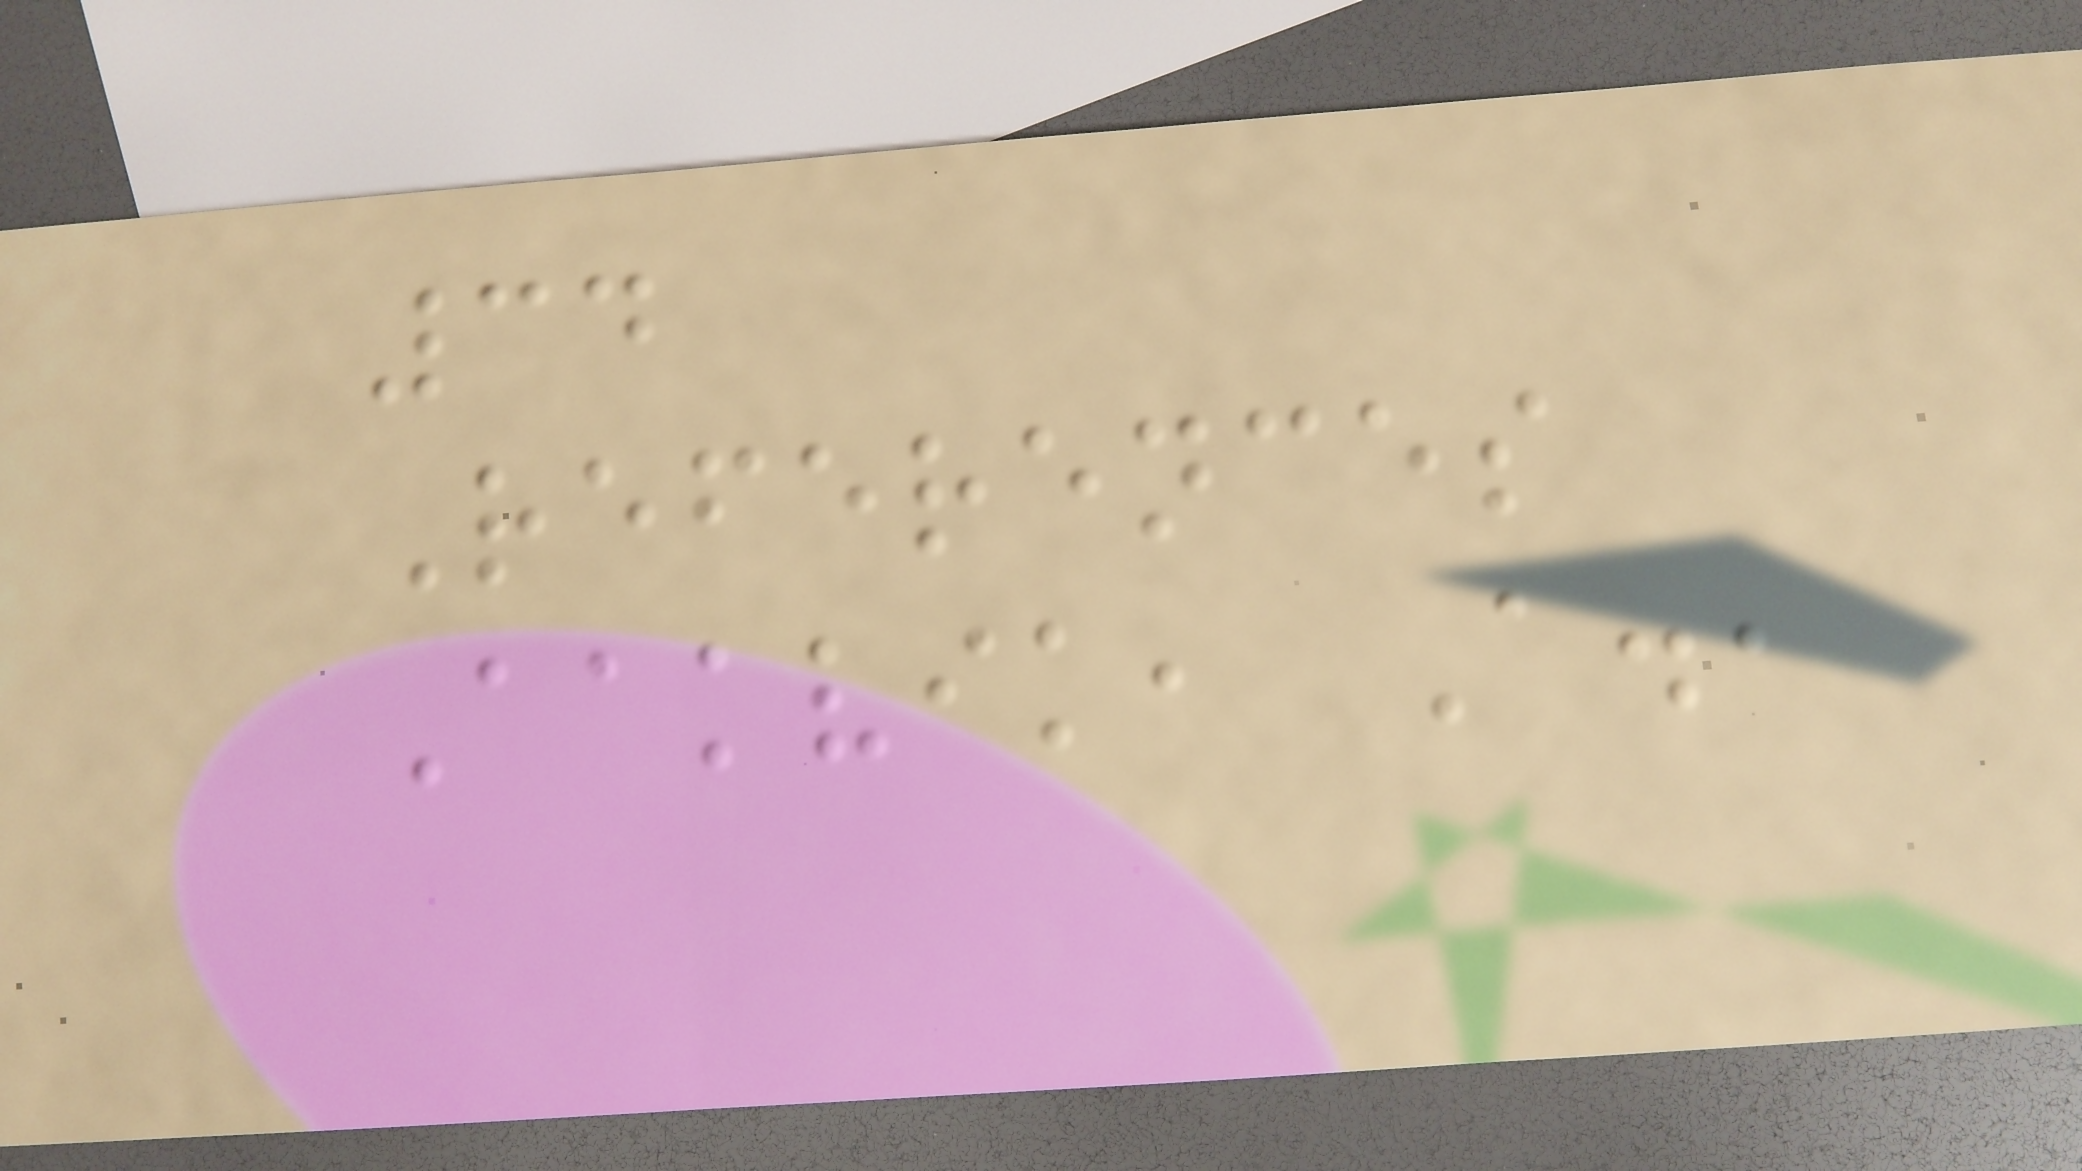34
References
Aakvik, A.,
